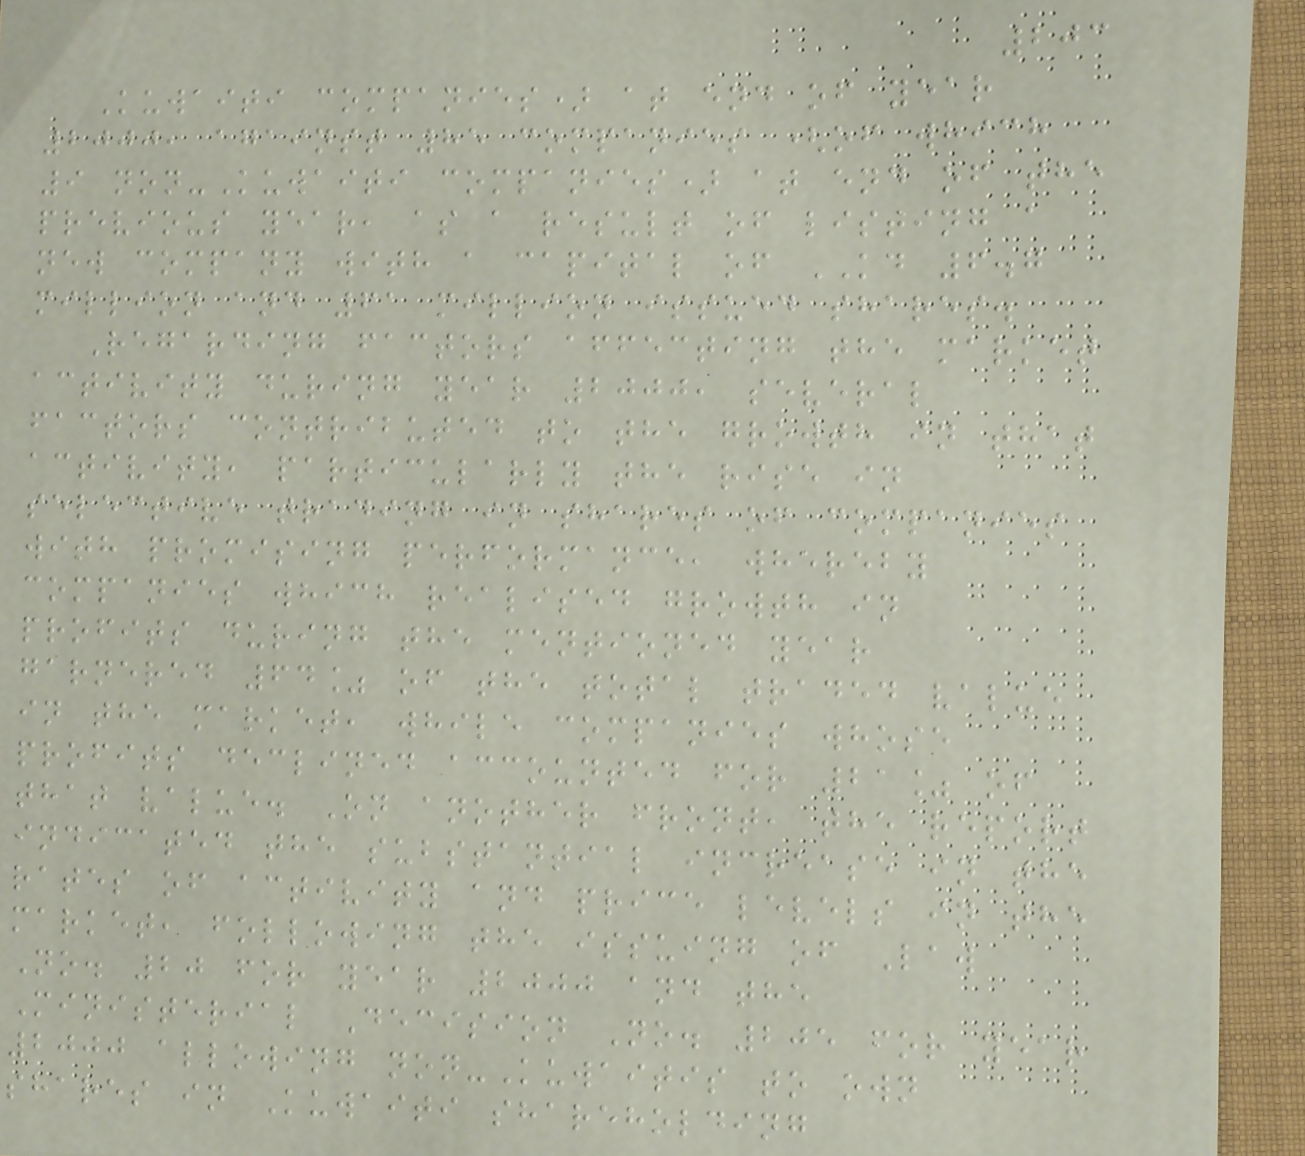203
Kuwaiti companies) at end of year
2000, against 85 companies (of which
9 non-Kuwaiti companies) at end of the
previous year, as a result of listing a
new company with a capital of KD 6.7
million and 61 million issued shares.
Regarding factors affecting the market
activity during year 2000, several
factors contributed to the growth in that
activity, particularly the rise in
selective trading in shares of companies
with promising performance, whereby
companies which realised growth in
profits during the mentioned year
garnered 64% of the total traded value
in the market, while companies whose
profits declined accounted for 21% of
that value. On another front, the report
indicated the substantial increase in the
rates of activity and price levels in the
market, following the issuing of Law
No. 20 for year 2000 and the
Ministerial Decision No. 205 for year
2000 allowing non-Kuwaitis to own
shares in Kuwaiti shareholding
